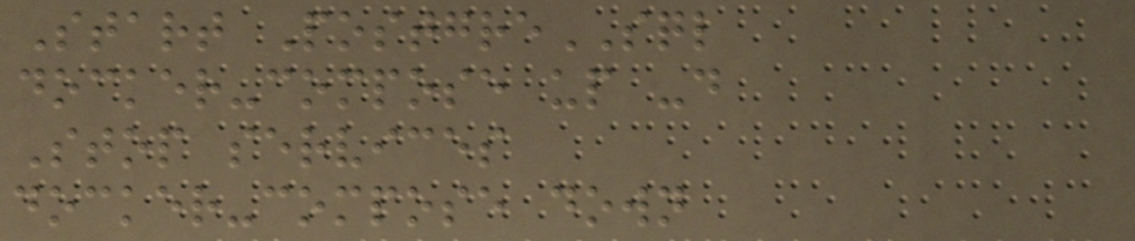Start PostgreSQL
docker-compose up -d
Stop services
docker-compose down
